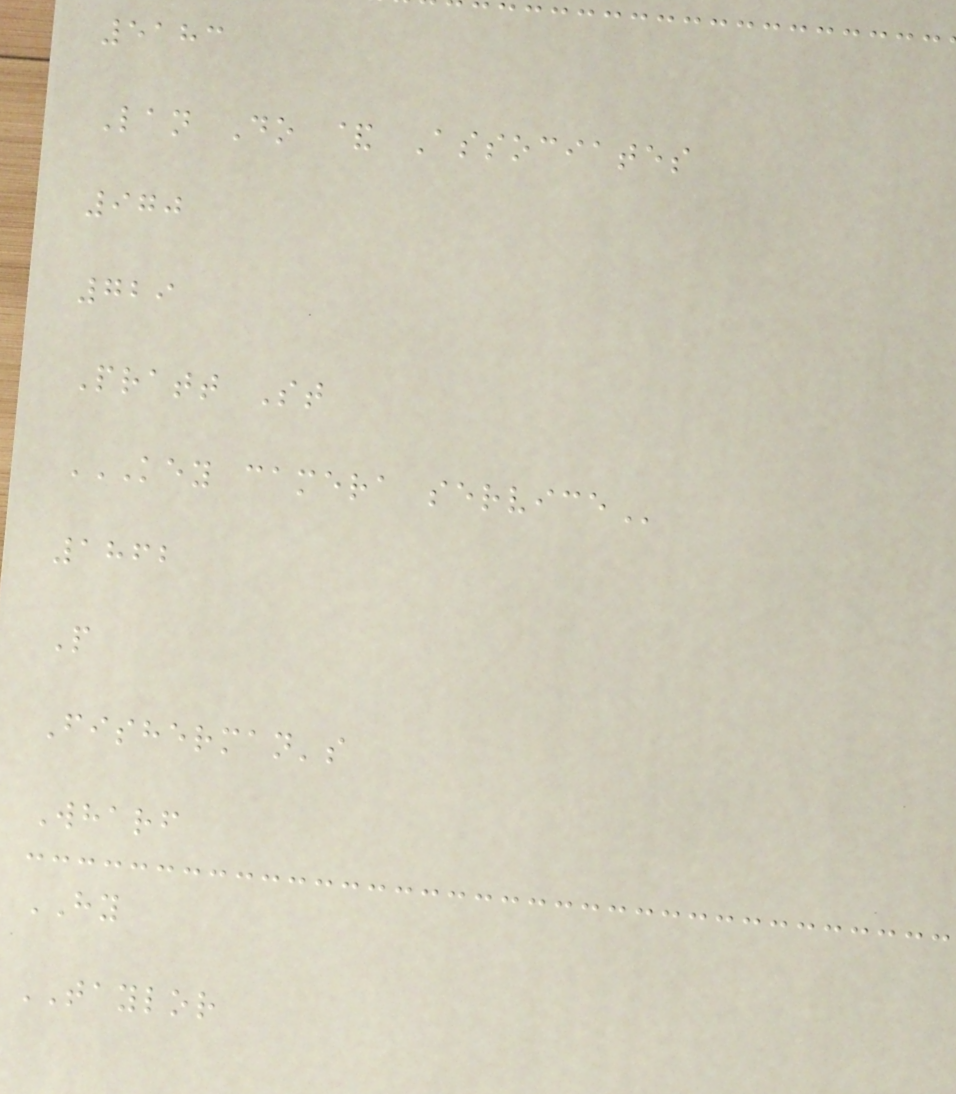5183
Lan Do & Associates
970
729
Pratt St
KEY CAMERA SERVICE
1862
P
Fisherman's
Wharf
HY
TAYLOR
